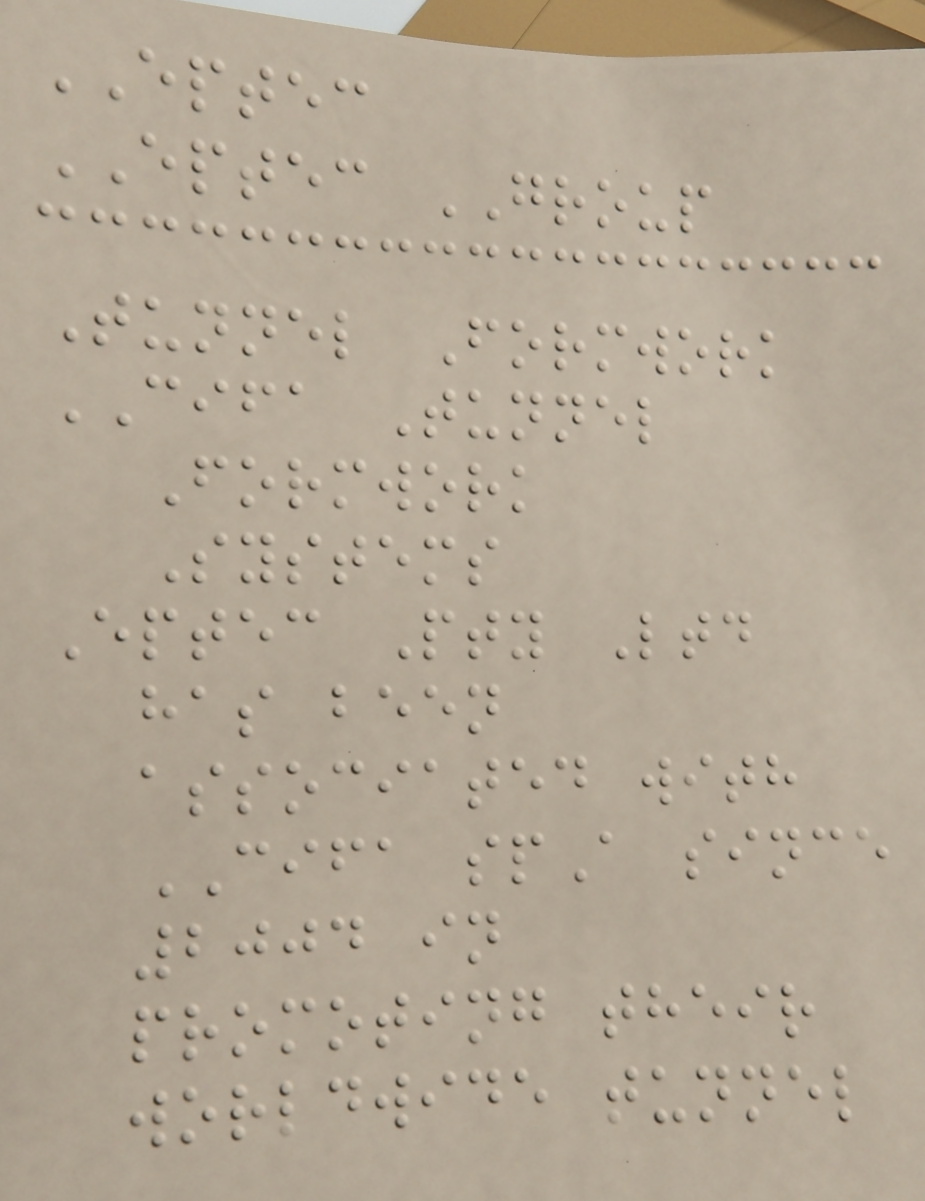EPTEC
EPTEC GROUP
Tunnel Formwork
CIFA Tunnel
Formwork
Systems
Eptec Pty Ltd
has been
associated with
CIFA spA since
2004 in
promoting their
worldwide tunnel
